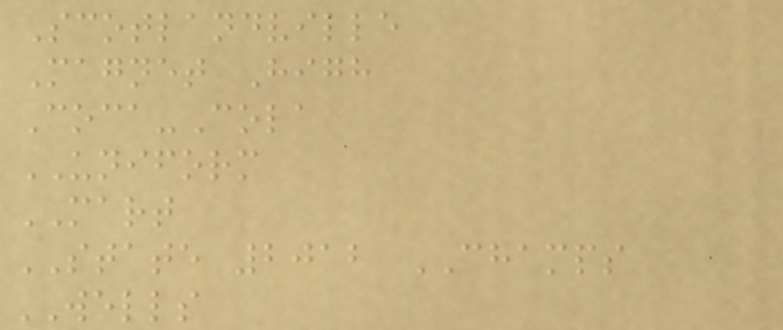Scotlandville
Magnet High
Coca-Cola
UNIFORM
MART
STATE 2012 CHAMPS
WELLS
